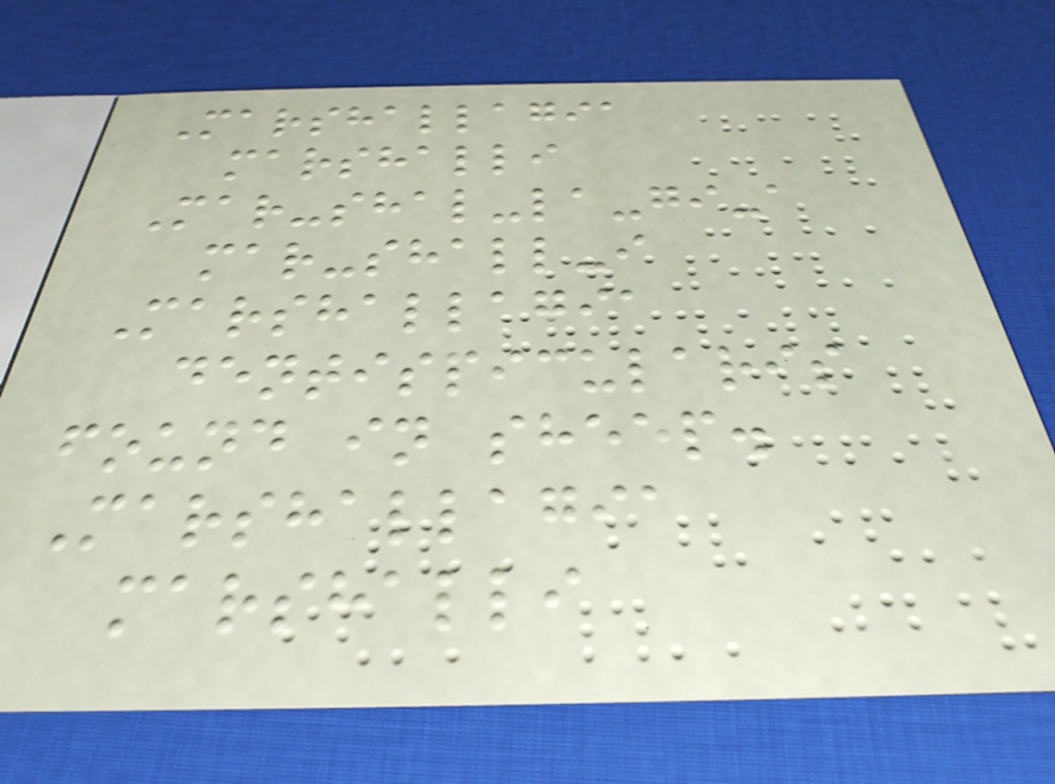Marshallagia
marshalli
Mar-shal-la-gi-a
mar-shall-i
Marshallagia
dentispicularis
found in sheep.
Marshallagia
marshalli
